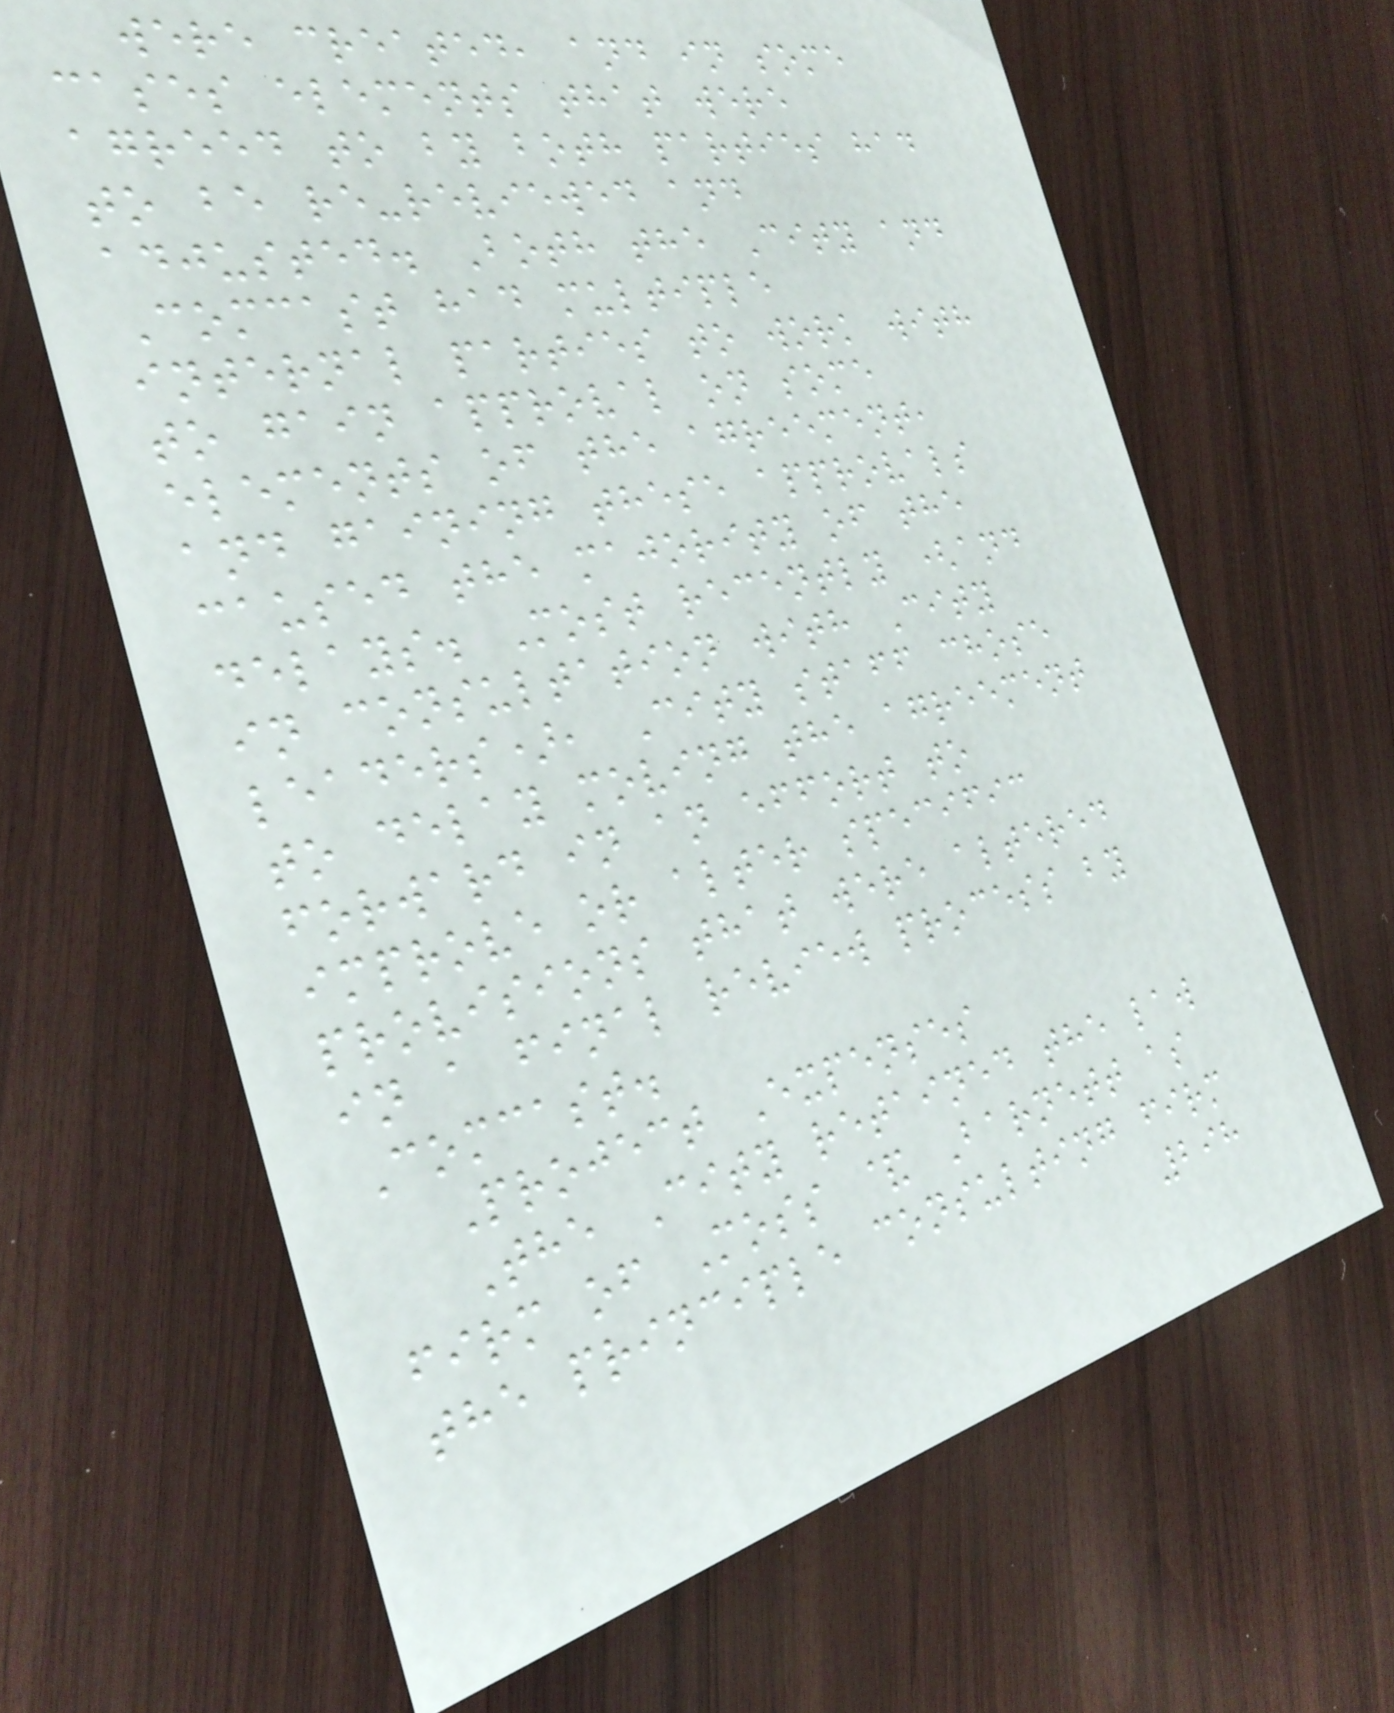were created, and in some
cases elements that were
agreed to by both parties had
to be re-reviewed and
adjusted. Both the City and
Comcast had multiple
internal parties to work with
to gain approval on some
elements of the agreement,
and gaining these approvals
caused the majority of the
delays. Most recently (and
in consultation with City
leaders), City staff chose
to delay moving the agreement
forward in an effort to
improve or alter specific
provisions that were altered
in a final review process by
Comcast.
Project Expenses
The City retained the law
firm of Moss & Barnett as
the principle consulting firm
298
